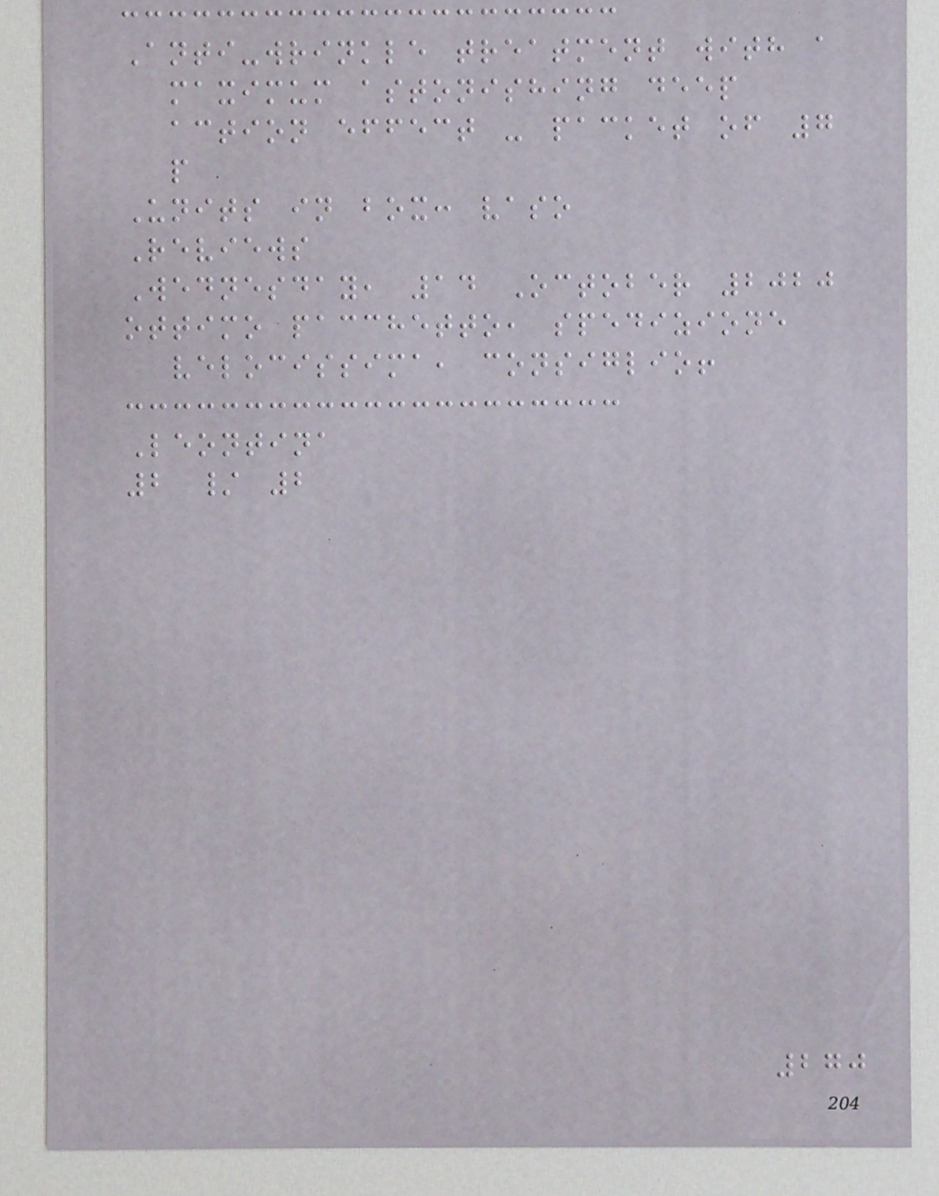Anti-wrinkle treatment with a
maximum astonishing deep
action effect - packet of 7
p
Units in box: vaso
Reviews
Wednesday, 14 October 2020
ottimo pacchetto, spedizione
velocissima, consiglio!
Leontina
2 / 2
270
